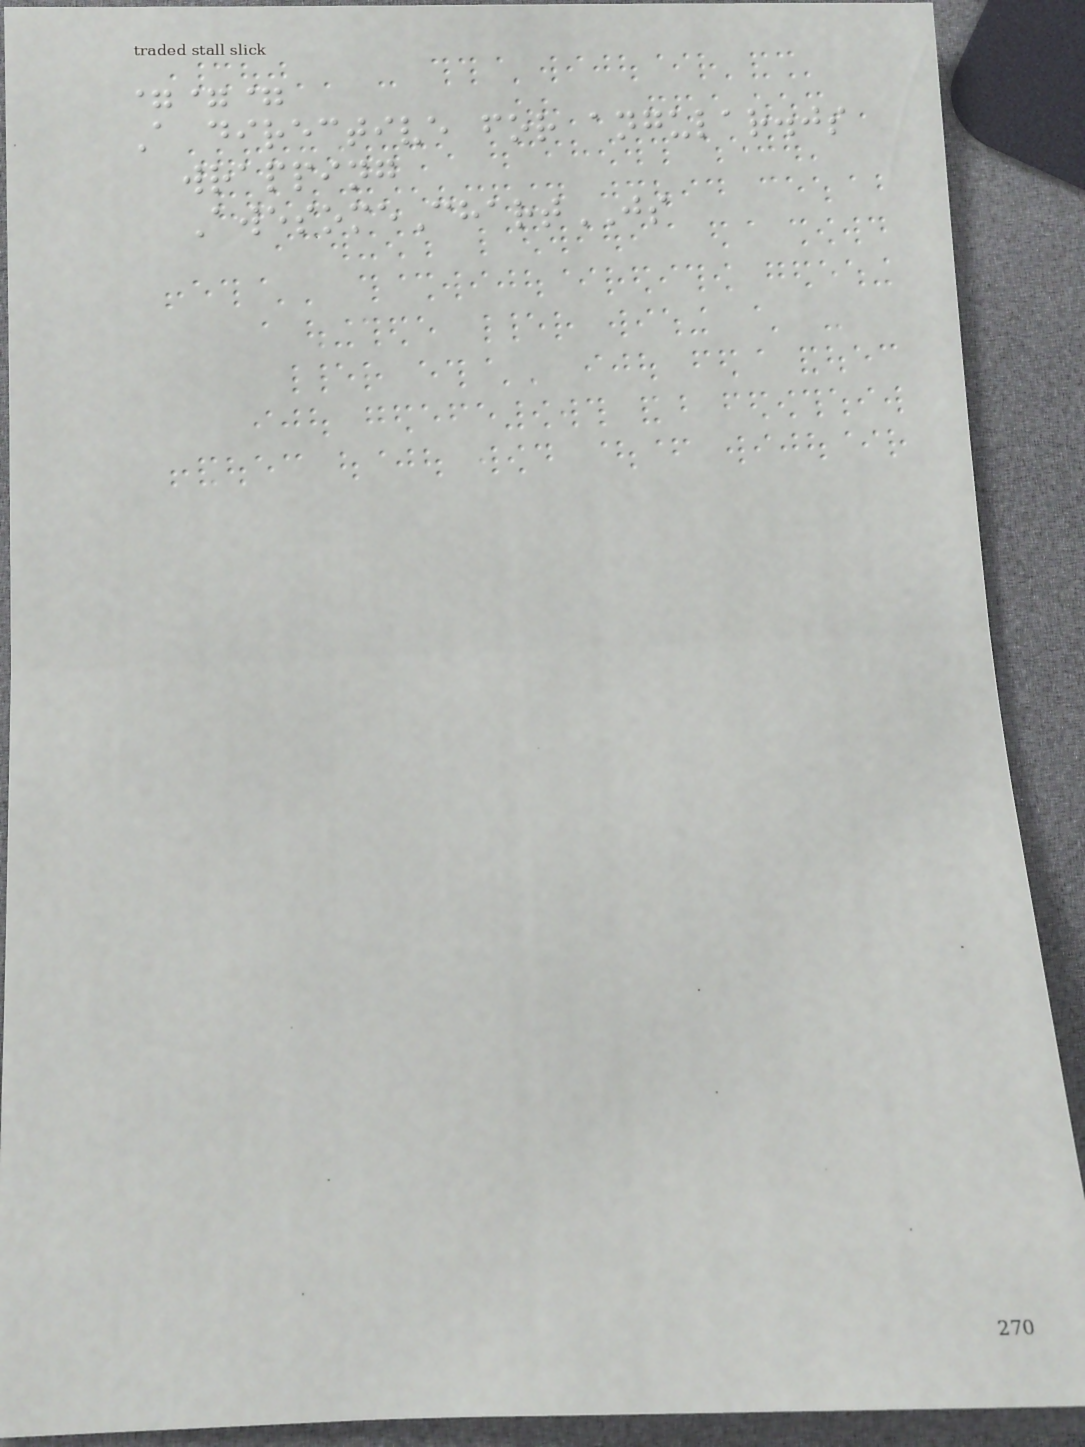===
A directive for angular.js
wrapping
AwesomeChartJS
